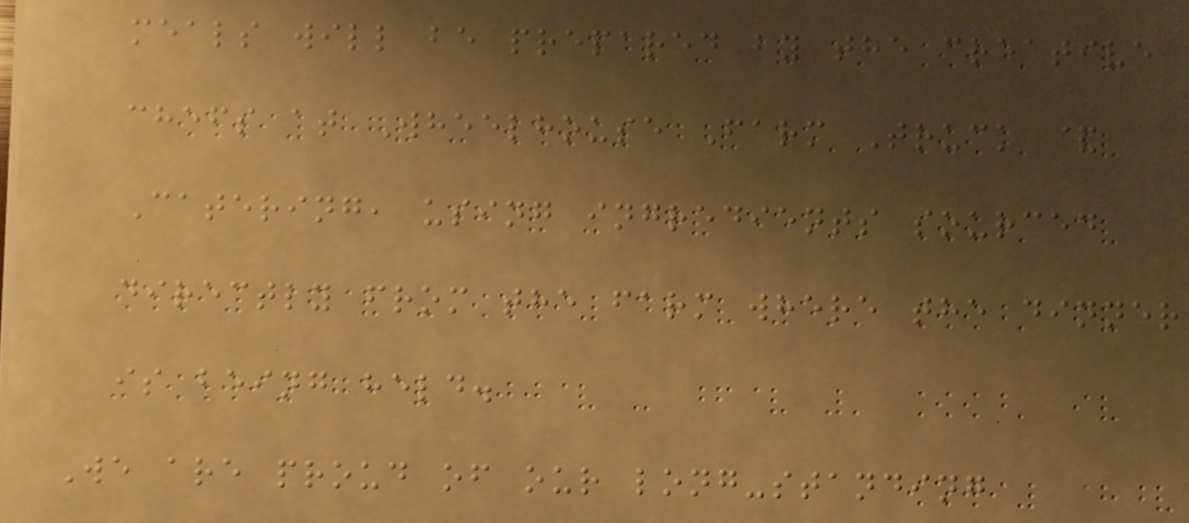meals will be prepared by the creative
chefs at Wheelhouse Farm Truck &
Catering, using ingredients sourced
directly from the farm where the dinner
is being held.
We are proud of our long-standing
